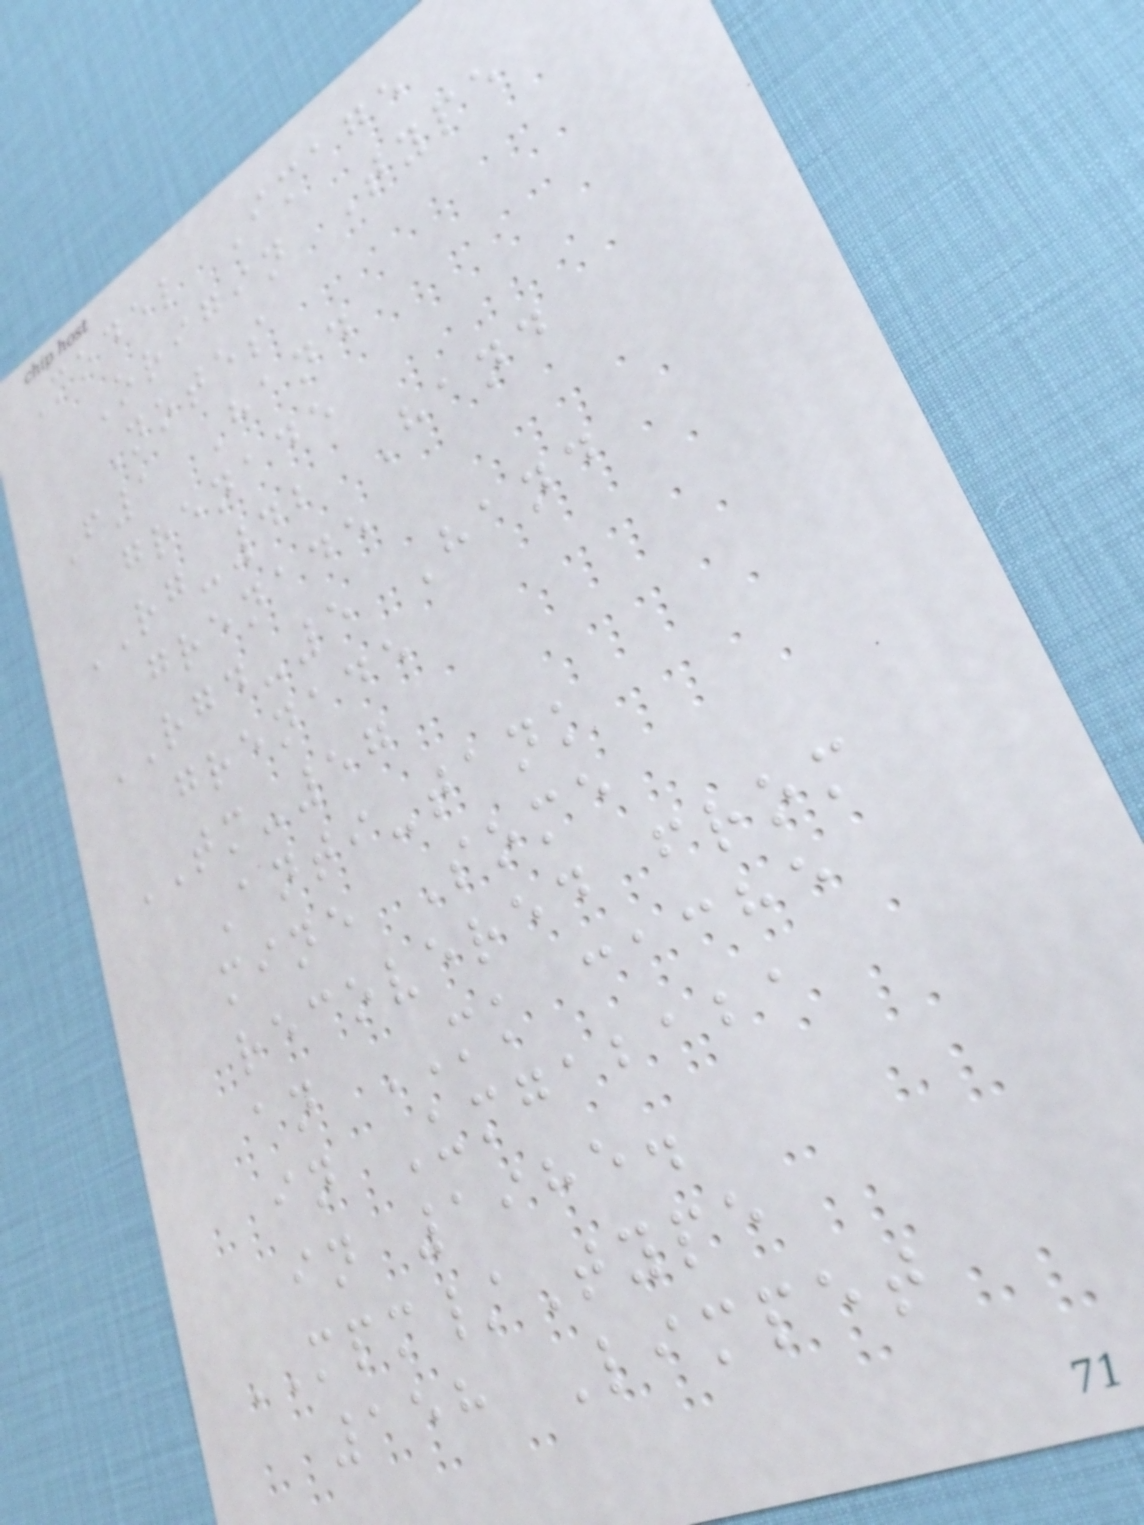Model Image
Origin Type
Notes
F1 Hand
grenade
RG-42 Hand
grenade
RGD-5 Hand
grenade
TM-57
Anti-tank
mine Some
recovered from
an MK cache
in Umgababa
in 1985.
MPM/Type
158 Limpet
